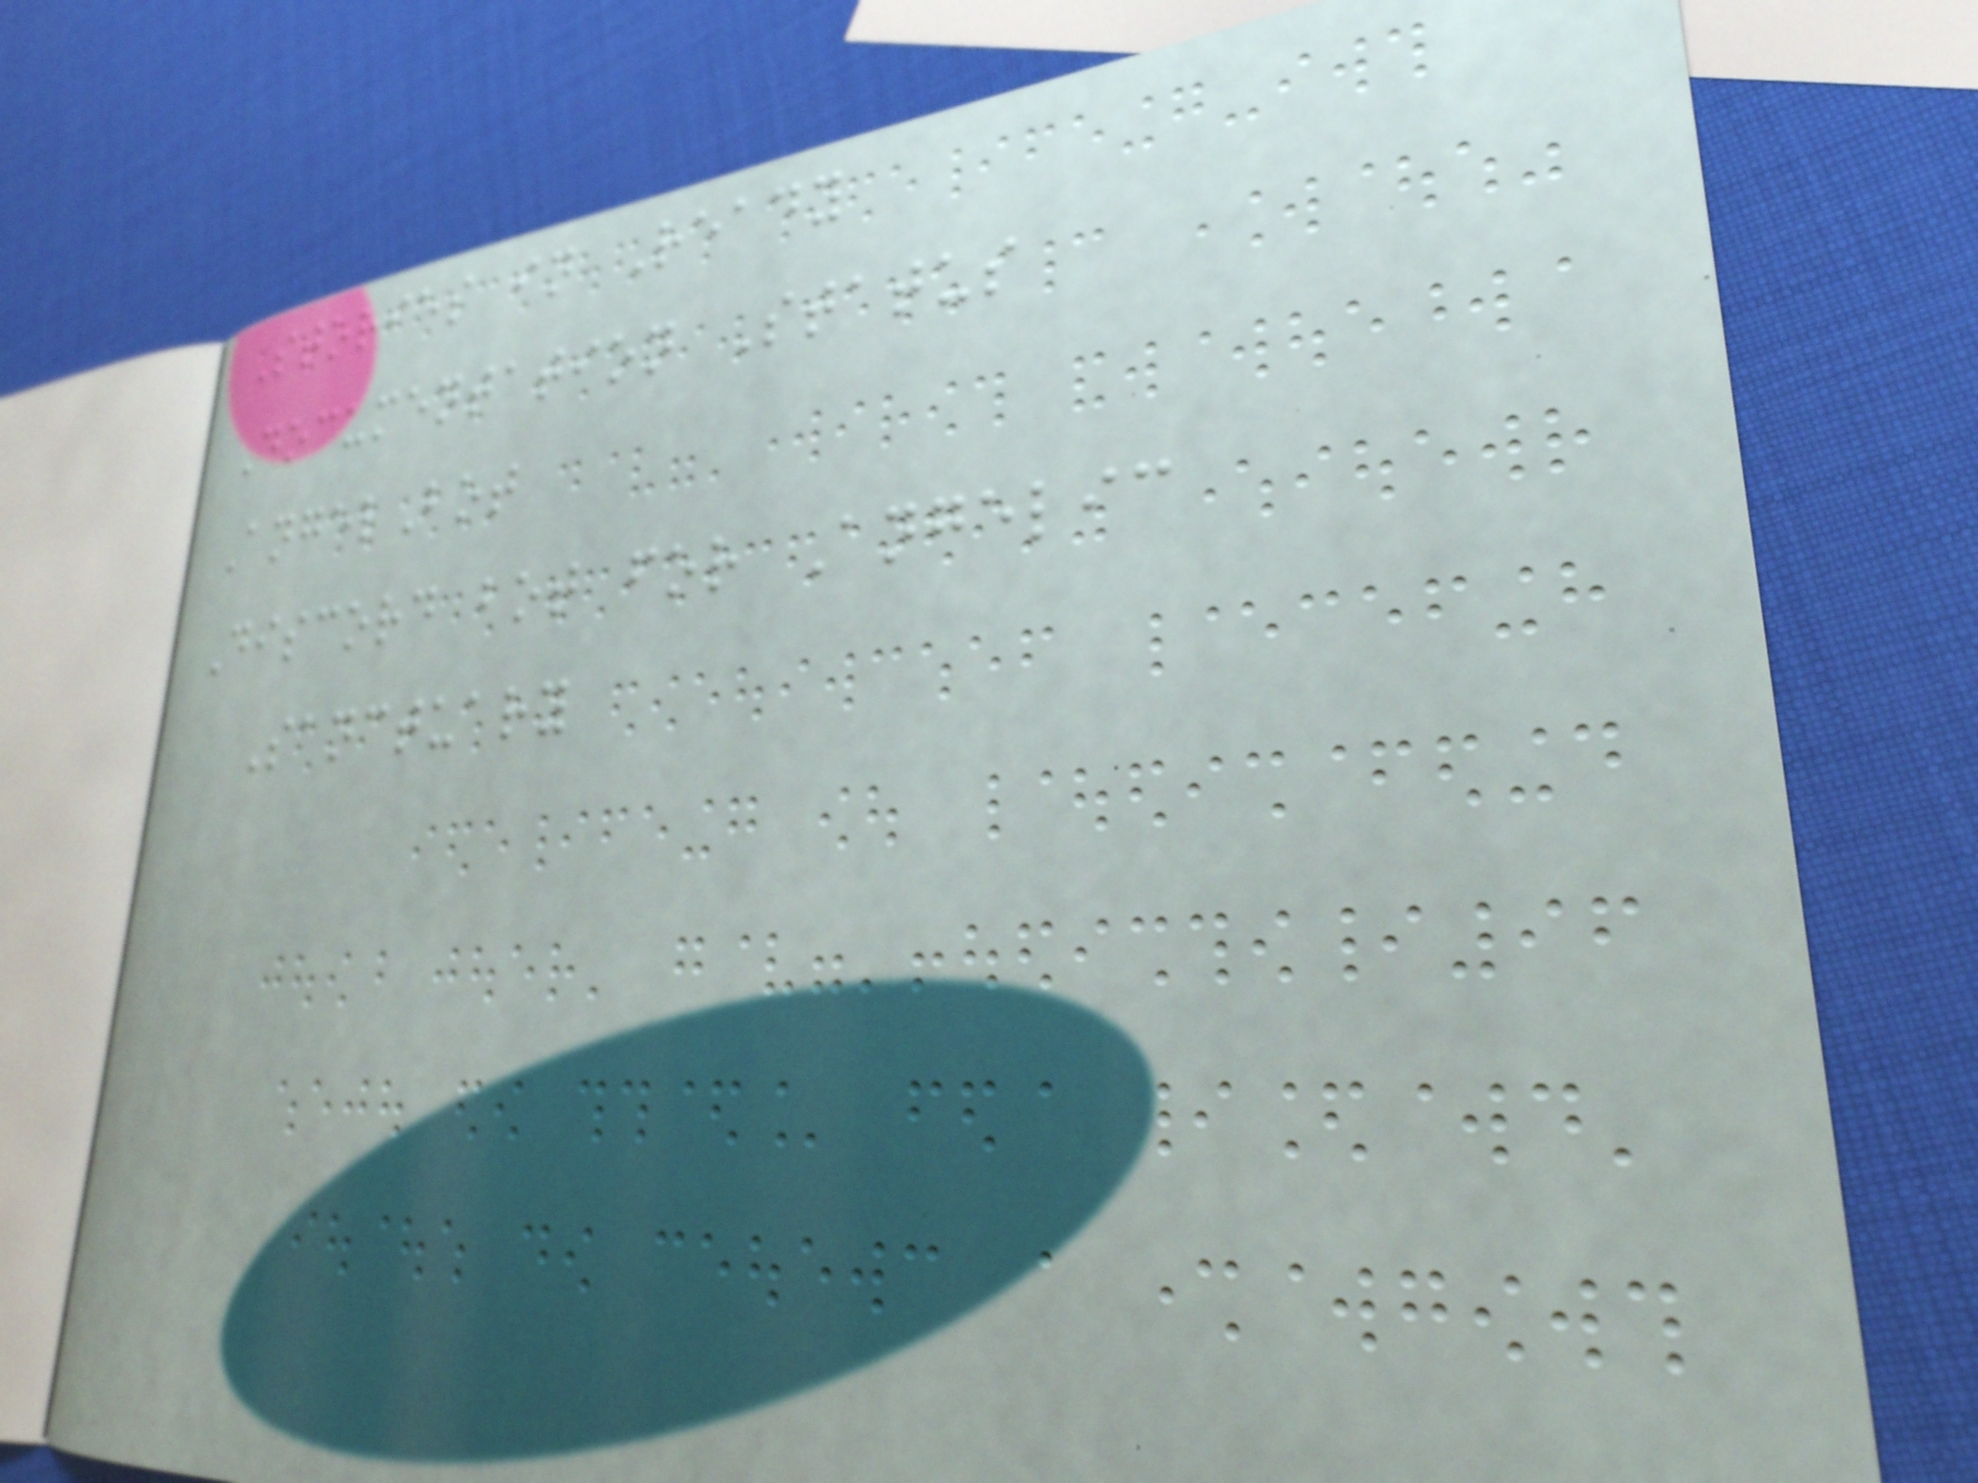Stories in Ready
Documentation Status
AngelBot
Discord bot for Angelic
Sanctuary
